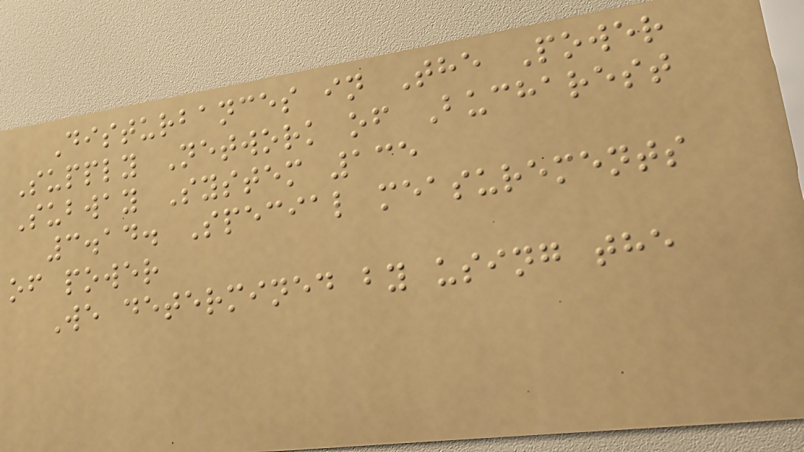Disturbances in The Power
Supply Network of Bucharest
Subway System 135
3.14. Special measurements
of power
We determined by using the
